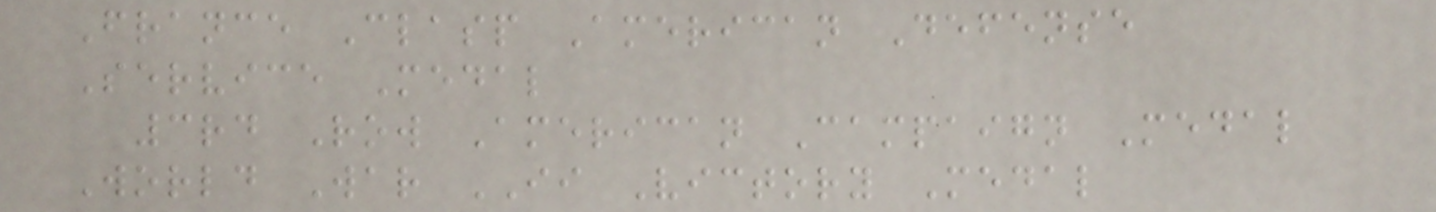France Clasp American Defense
Service Medal
3rd Row American Campaign Medal
World War II Victory Medal
